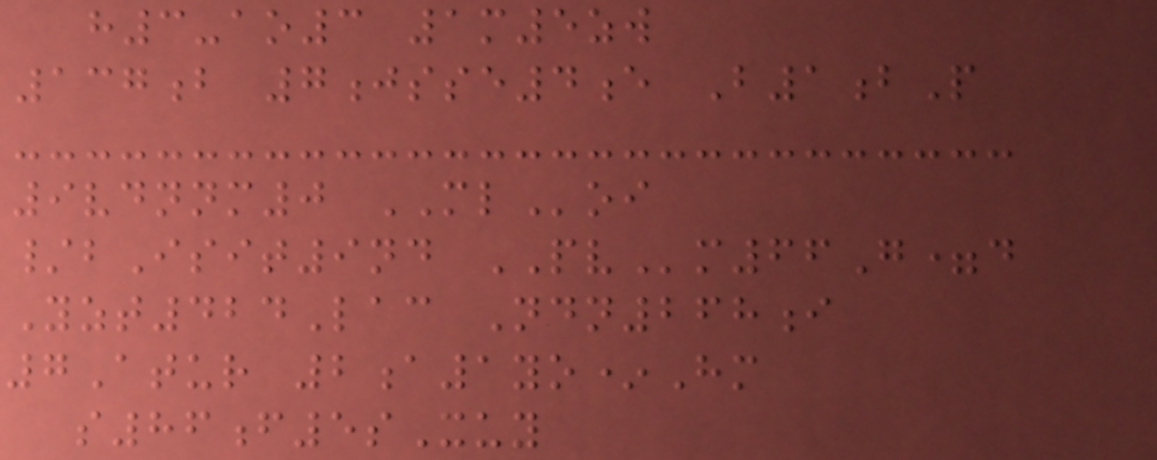h3-ao3 1m5zw
137b 7jsse4e B1bP
9vdnnm0 MLoi
/bIsit9nd PVm66G=d
Yzt424Lac Ndn268i
7Atur 2a1yo*Hm
s86f5sXuy
